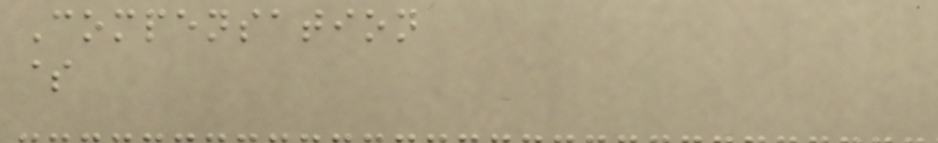Compensation
$
